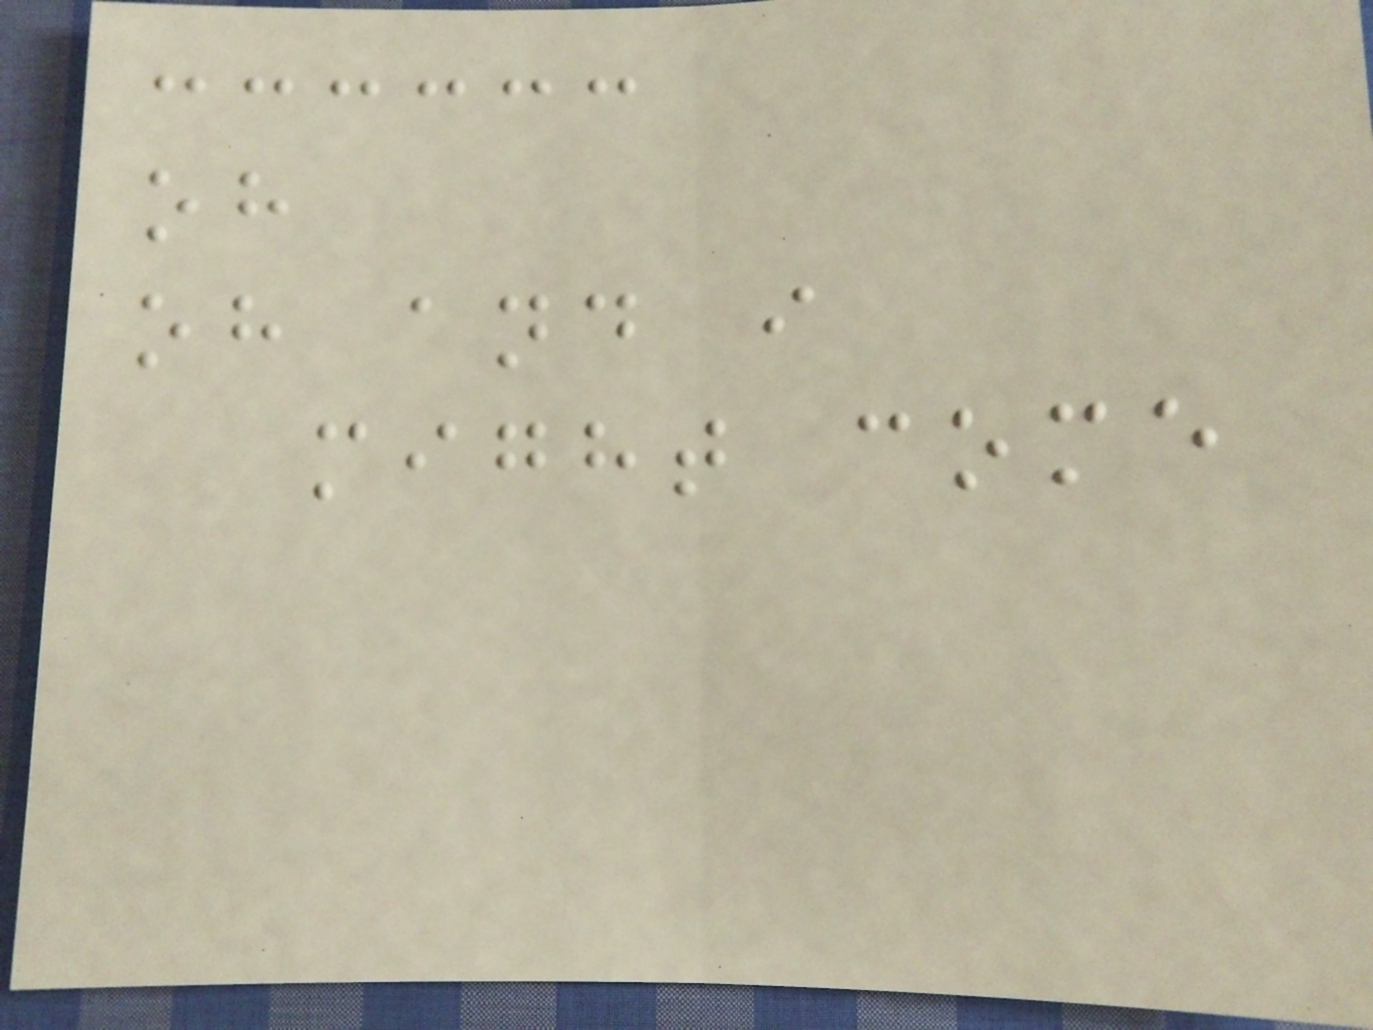oh
oh and i
might come
